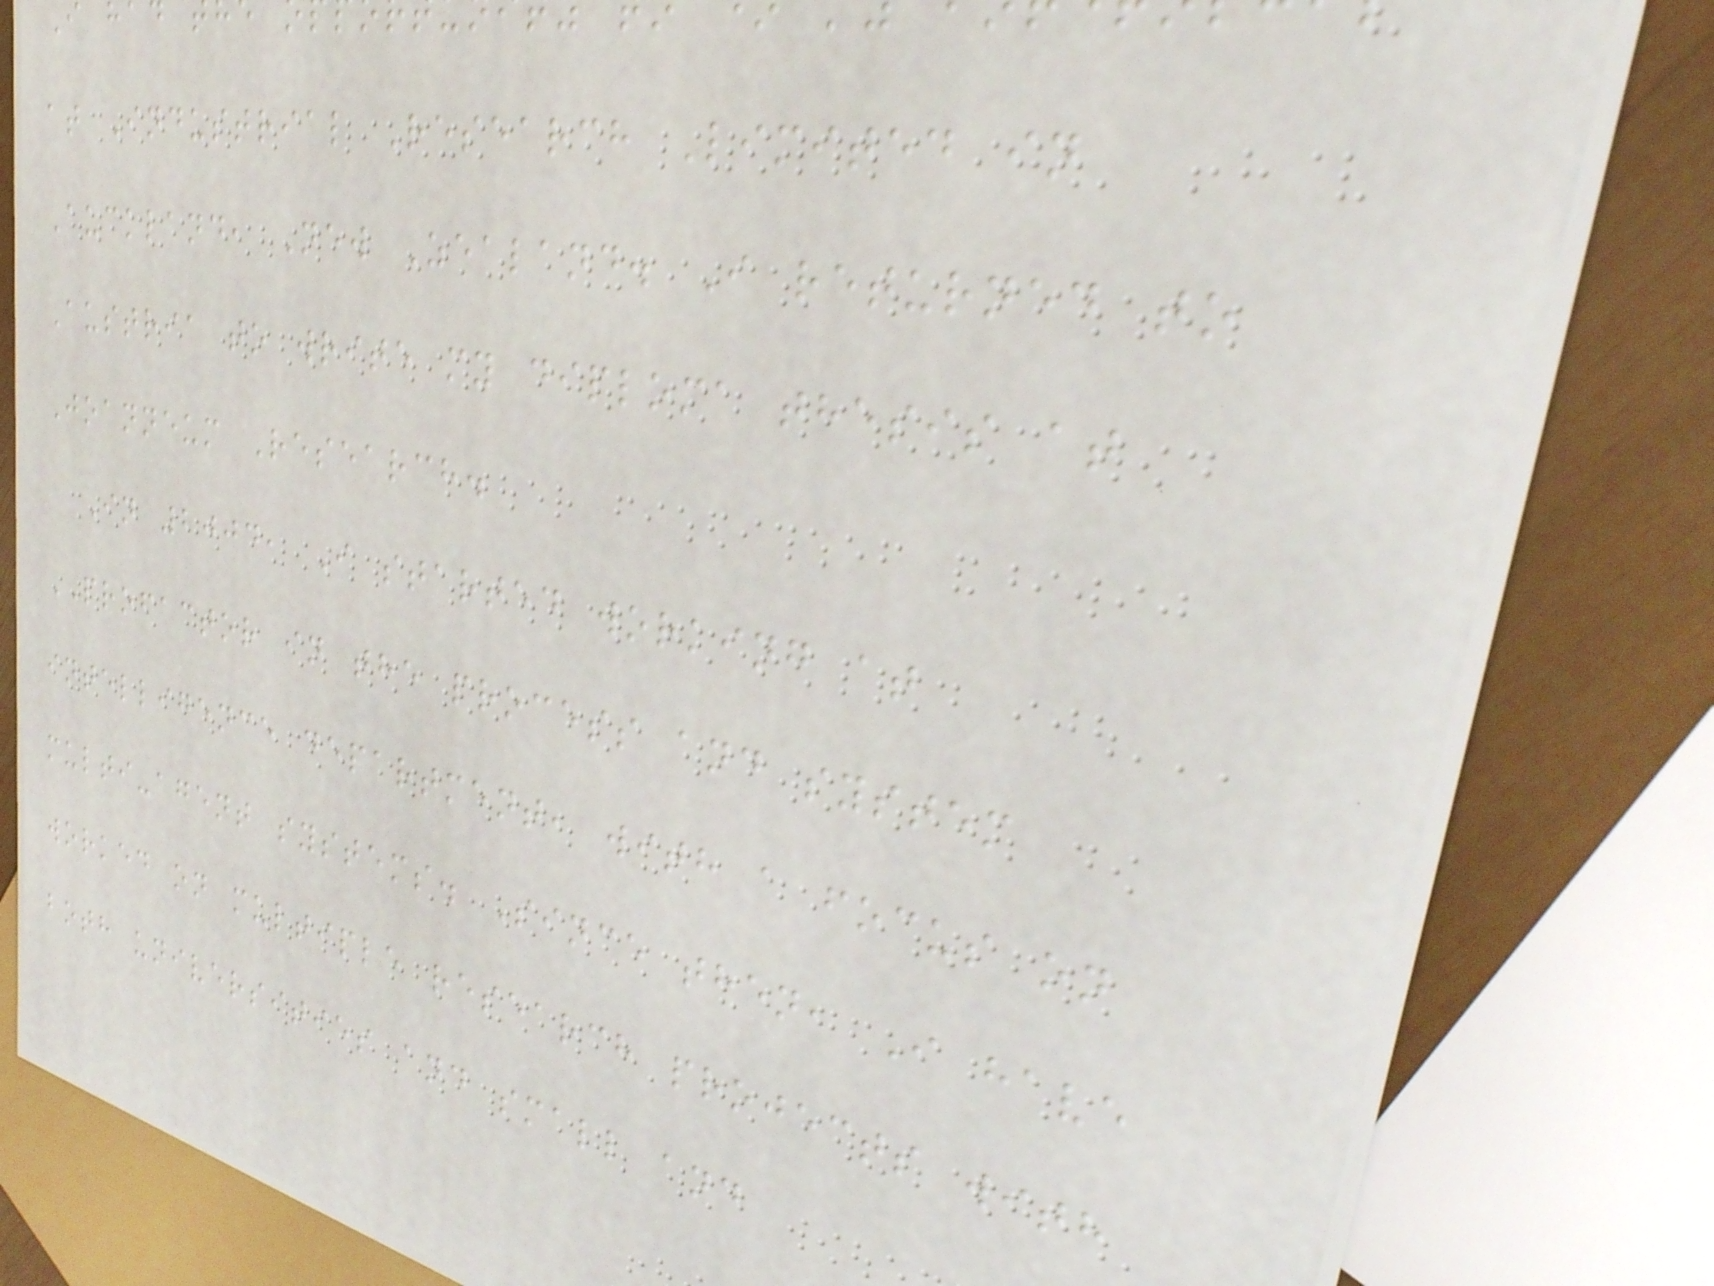at Industrial Research Limited in
Auckland, New Zealand. I returned to
Austria to write my diploma thesis at
Joanneum Research.
In 2004, I started working at
PROFACTOR in the process and system
intelligence department, with a focus on
multi-agent systems. Since then, I have
worked on multiple research projects with
both universities and small and
